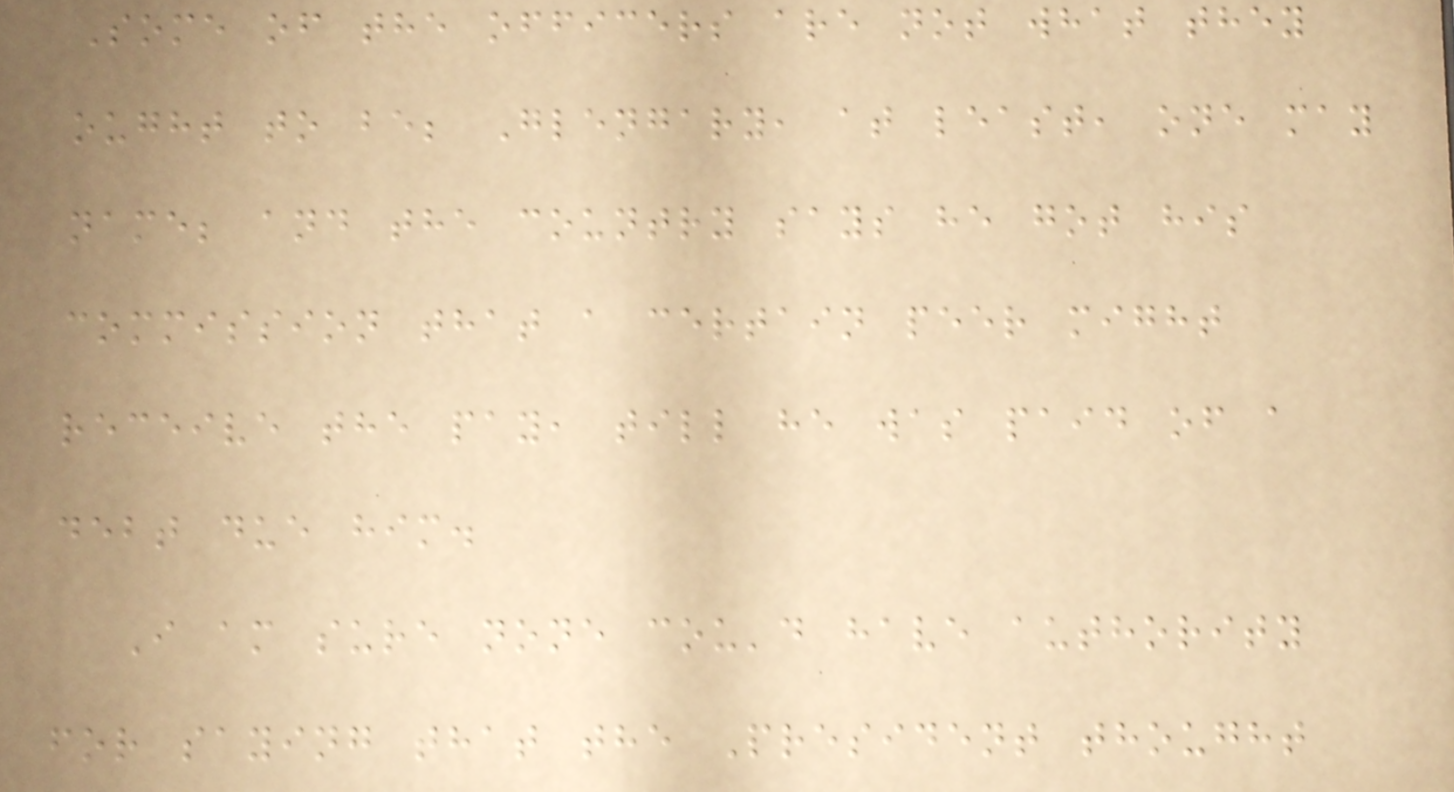Some of the officers are not what they
ought to be; Glengary, at least, one may
name; and the country says he got his
commission that a certain peer might
receive the pay, till he was paid of a
debt due him.
I am sure none cou'd have authority
for saying that the President thought
